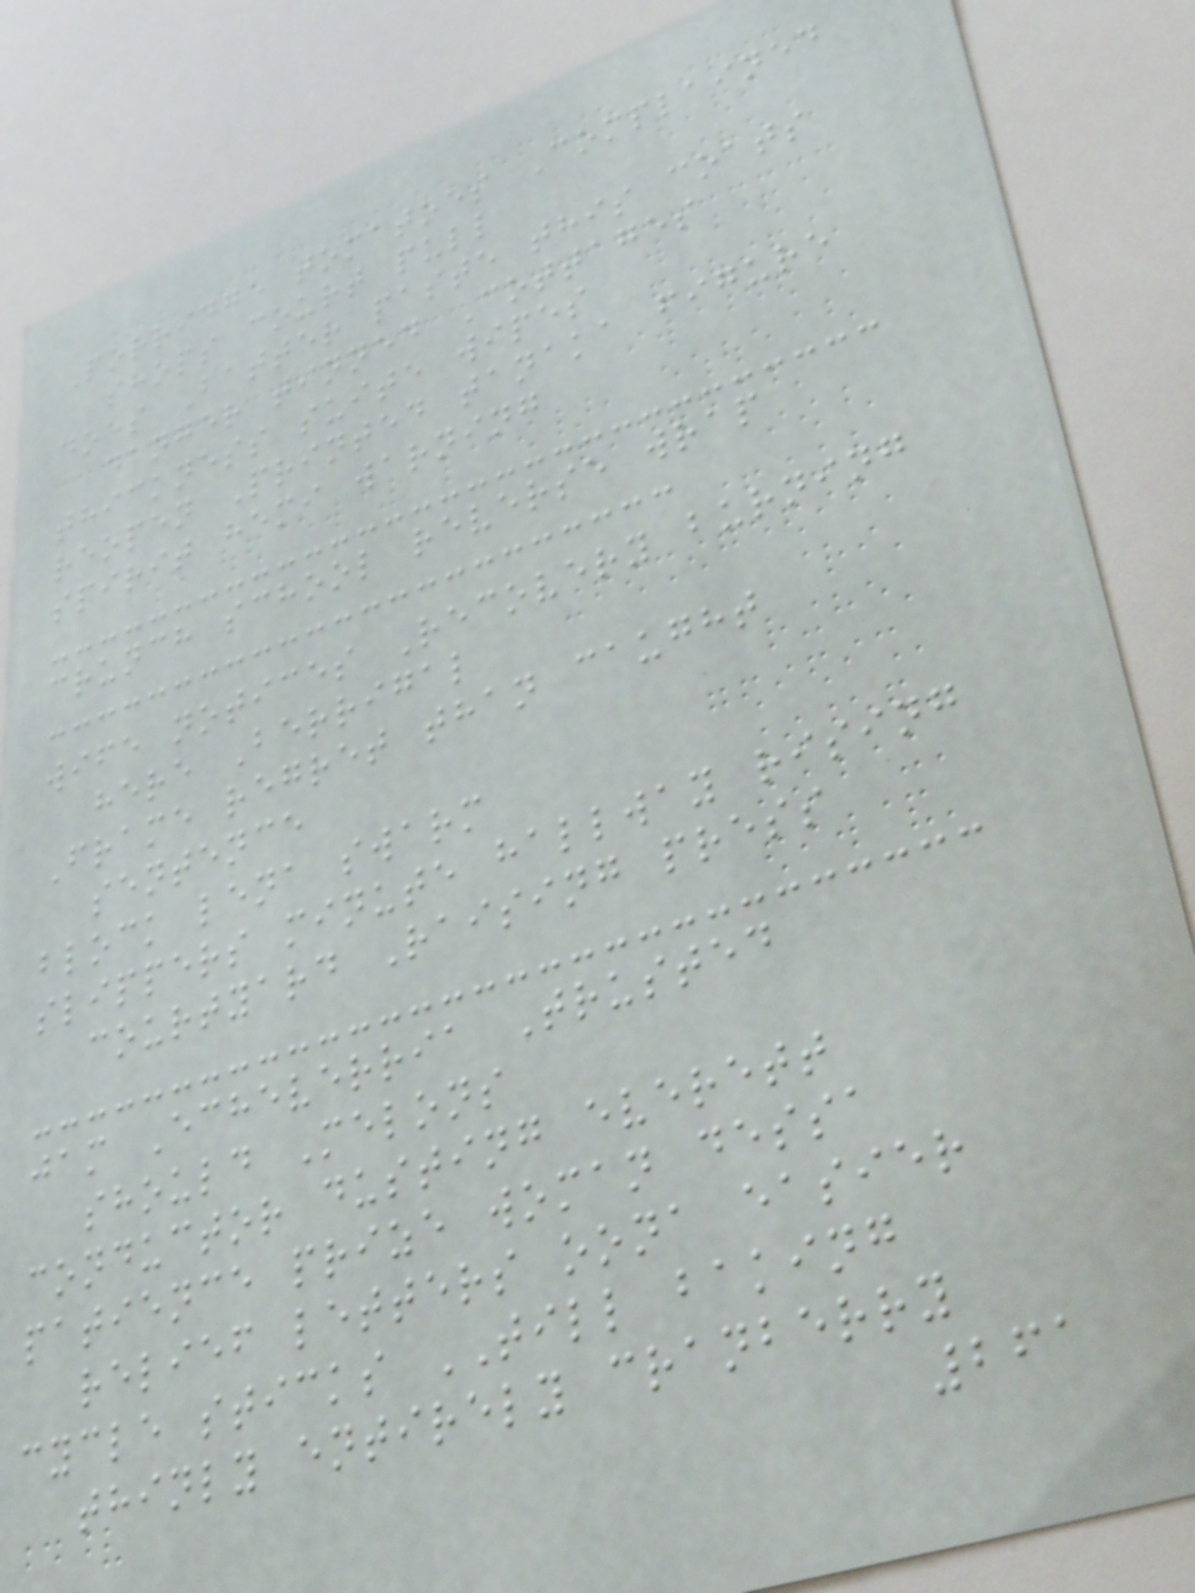Porridge tomatoes Complained
shops court pull
does Batter paste this coats
danger tinned Cottages
thickness suite wipes
reopen Printed tanaka figure
spirit hemi warning
crunch school reverse wrap
wife notices Recovery burning
here Berrigal
Frame regret than caught
sentence
block lena swarm
slippers minute hallway rising
courtyard Raising press
jam Echeverria Trusted
should Melons
conductor dusting everett
patience prize woman dessa
relief letters oona easier
cycle sticks TILL baking
thinly entirely cranberry
261
